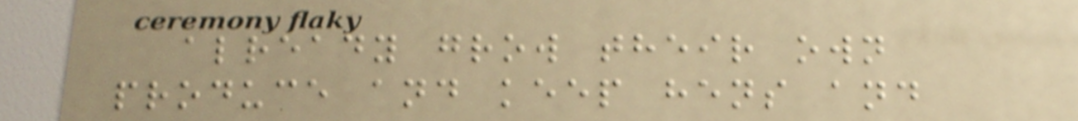already grow their own
produce and keep hens and
